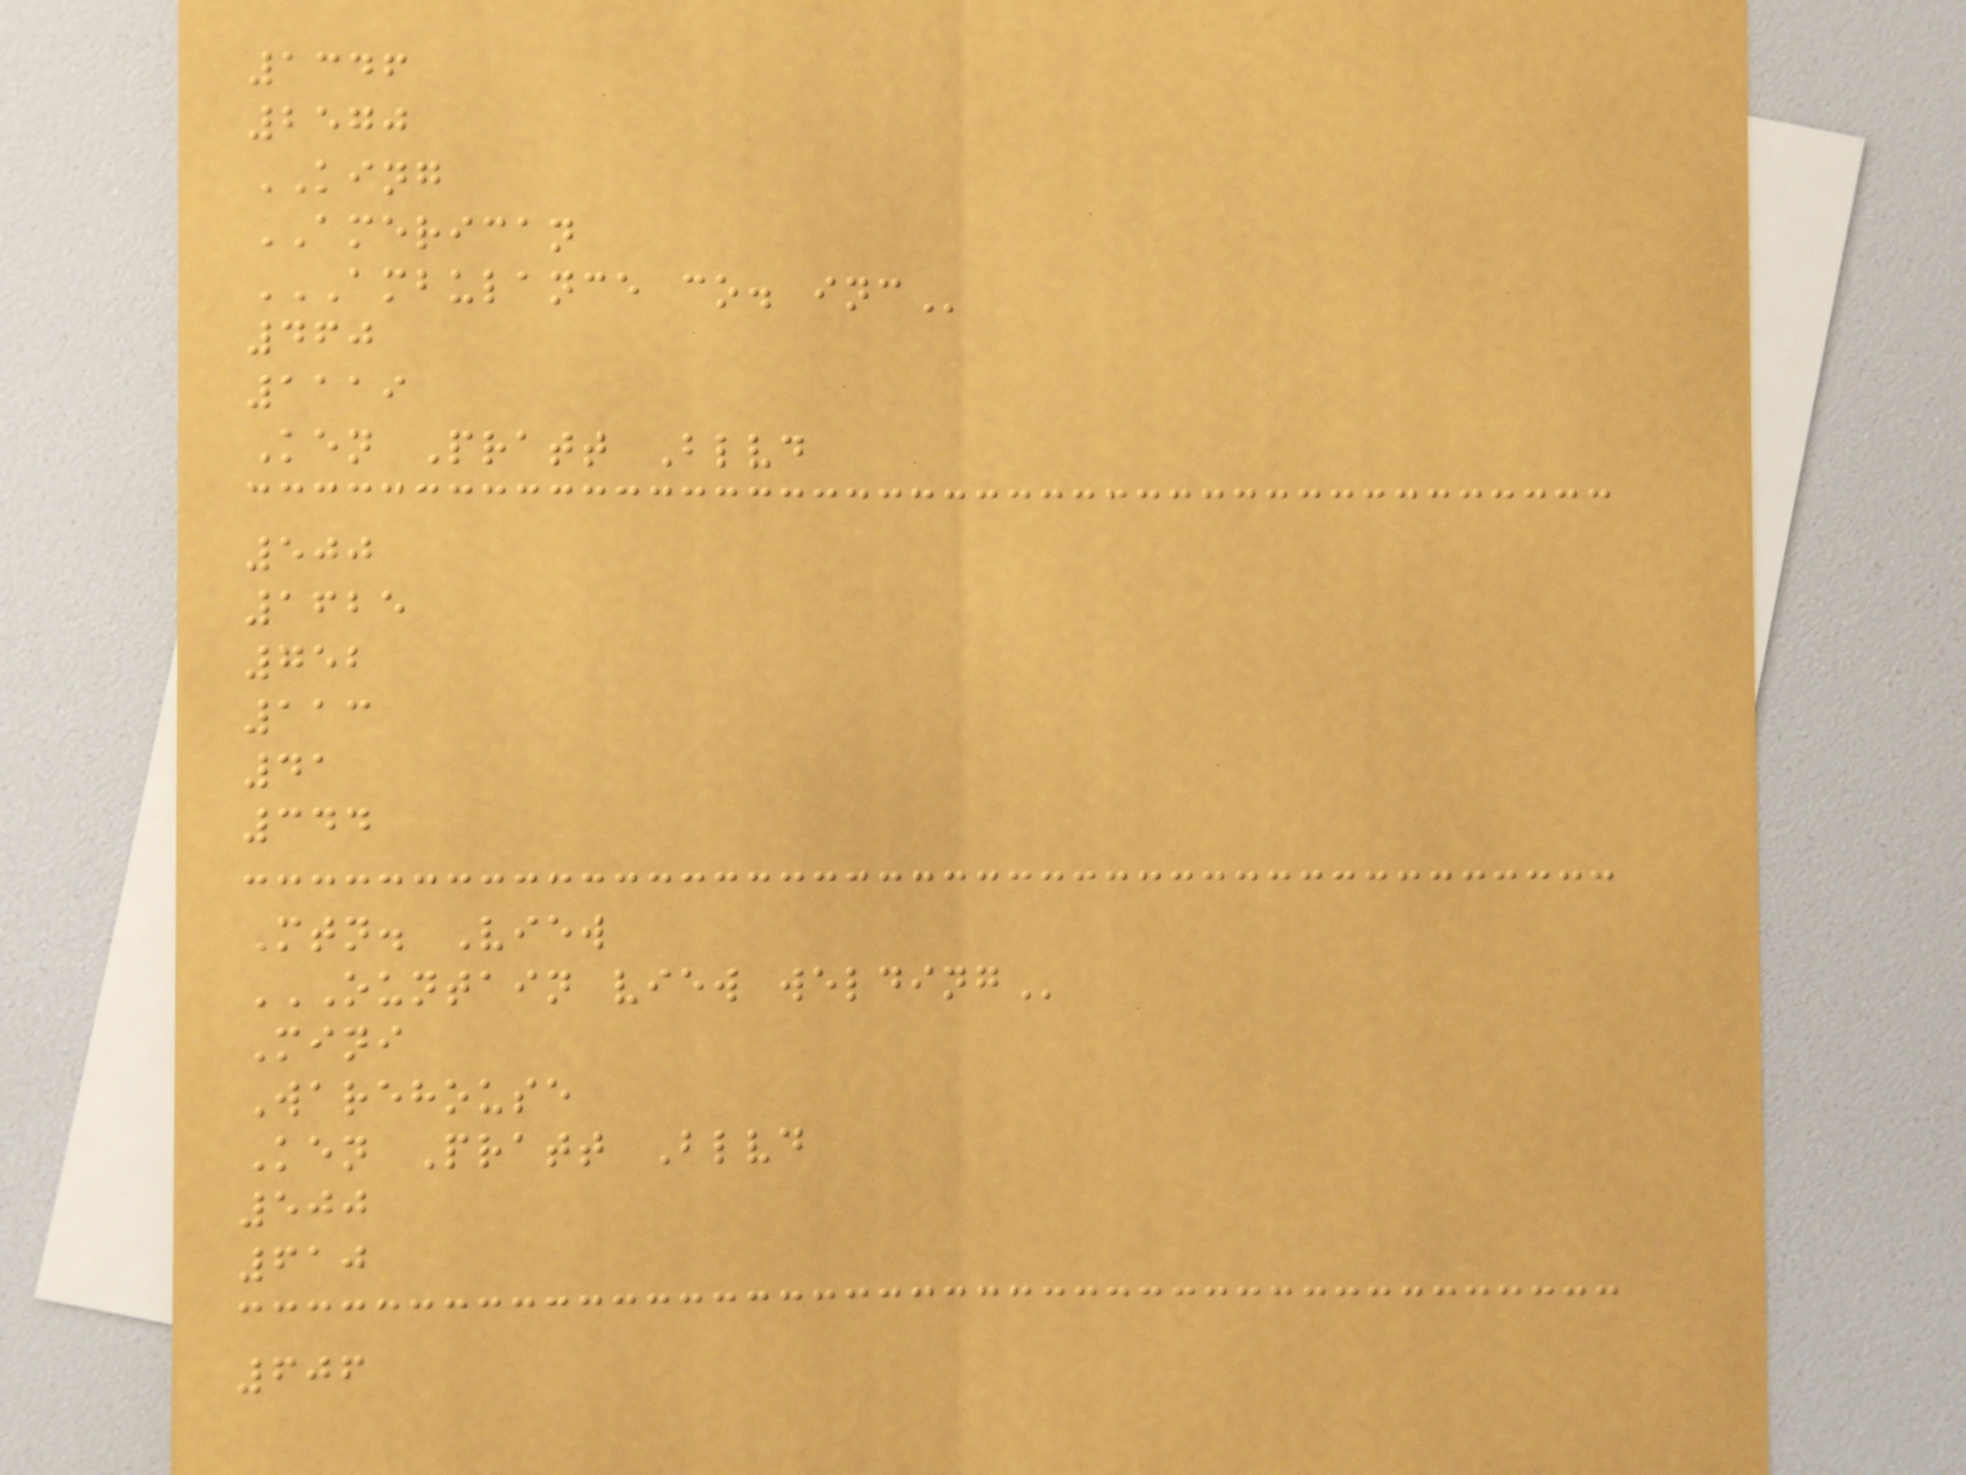1346
2570
KING
AMERICAN
AMBULANCE CO. INC
460
1119
Ken Pratt Blvd
500
1625
752
113
41
344
Mtn. View
OUNTAIN VIEW WELDING
Mini
Warehouse
Ken Pratt Blvd
500
610
606
